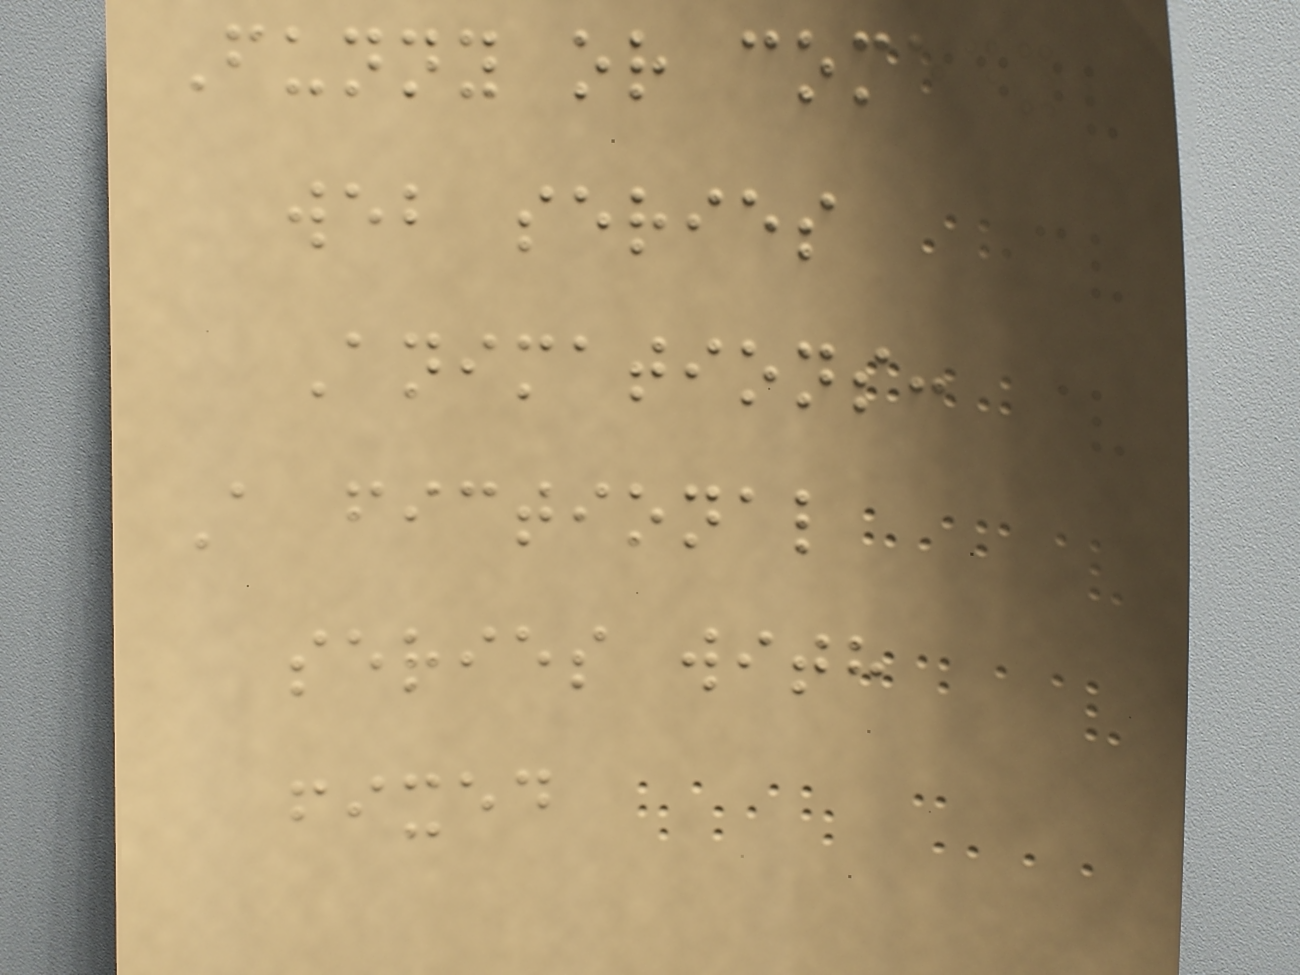Funny or comedy
web series
Animations:
A fictional
series with
fixed
